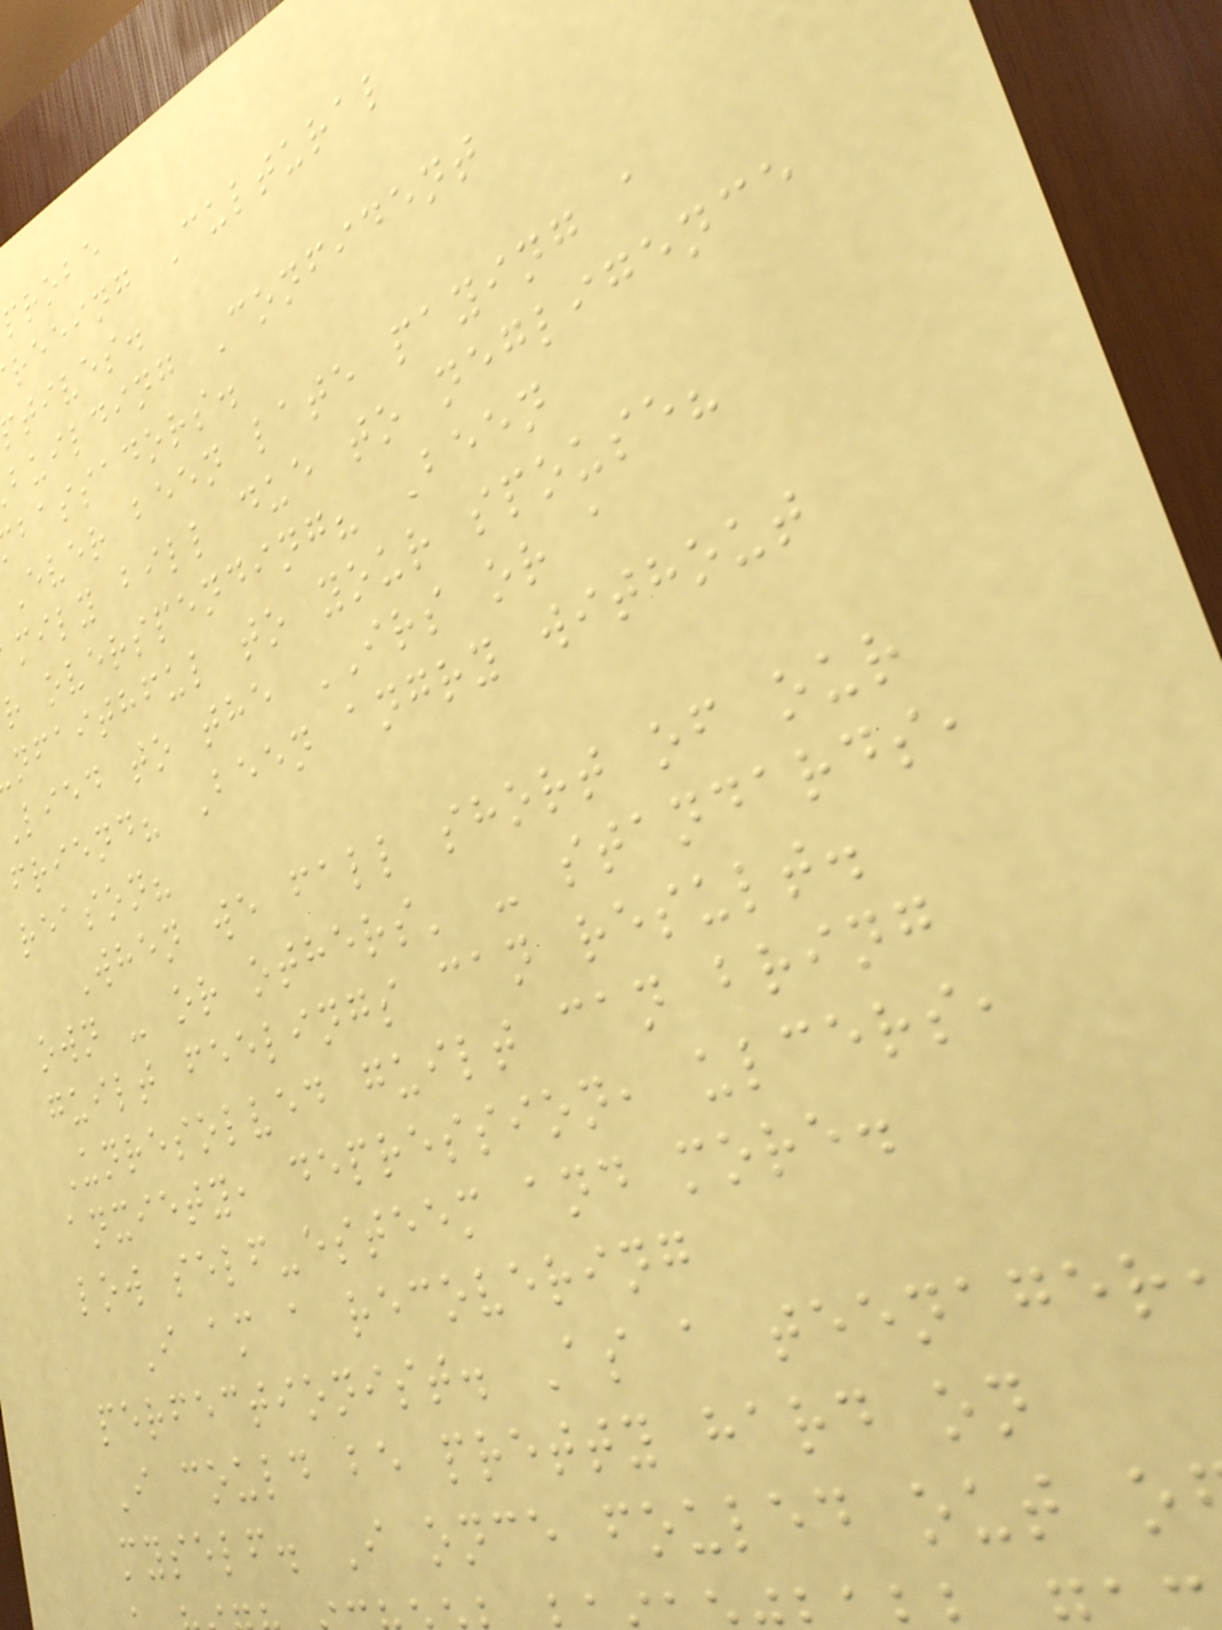probe
reeing Cultural
tives.
building Confident
bassadors.
Ever been late paying a
mily bill due to negligence
r overspending? Been
nfaithful to your spouse?
Lied to the IRS or a
friend? Been angry without
reason?
When we fall short of our
own - or others' - standards,
guilt feelings can result.
Unresolved guilt can bring
anxiety, depression, ulcers,
low self-esteem and more.
I am a recovering
perfectionist. As a teenager
I could be pretty hard on
myself. I once fouled out o
